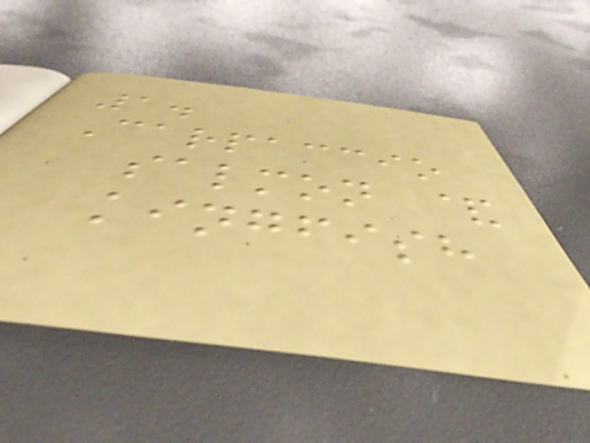1.
Carpaccio
salmon &
kingfish
